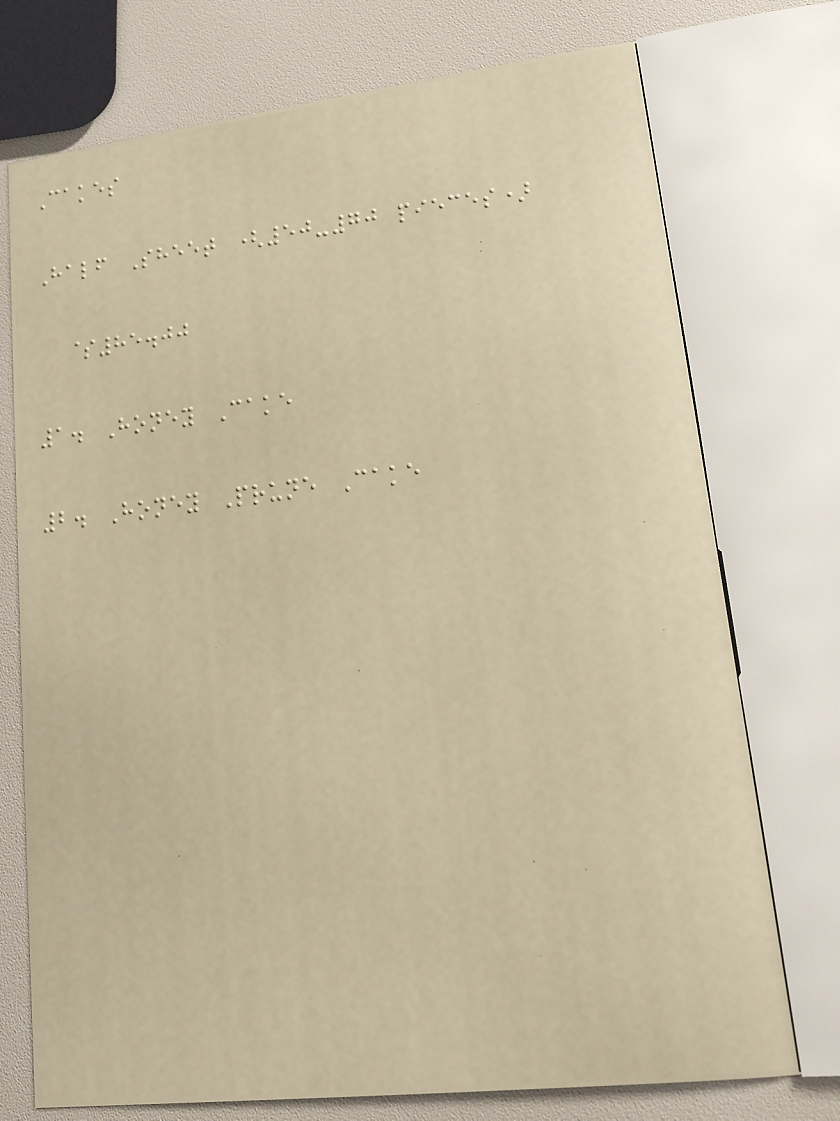Cakes
Half Sheet (50-70 pieces)
$85.00
1. Honey Cake
2. Honey Prune Cake
